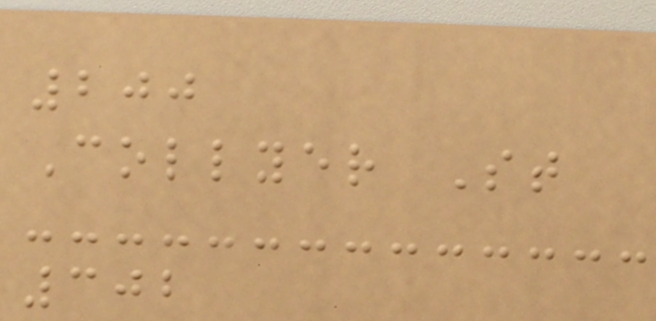200
Collyer St
302
